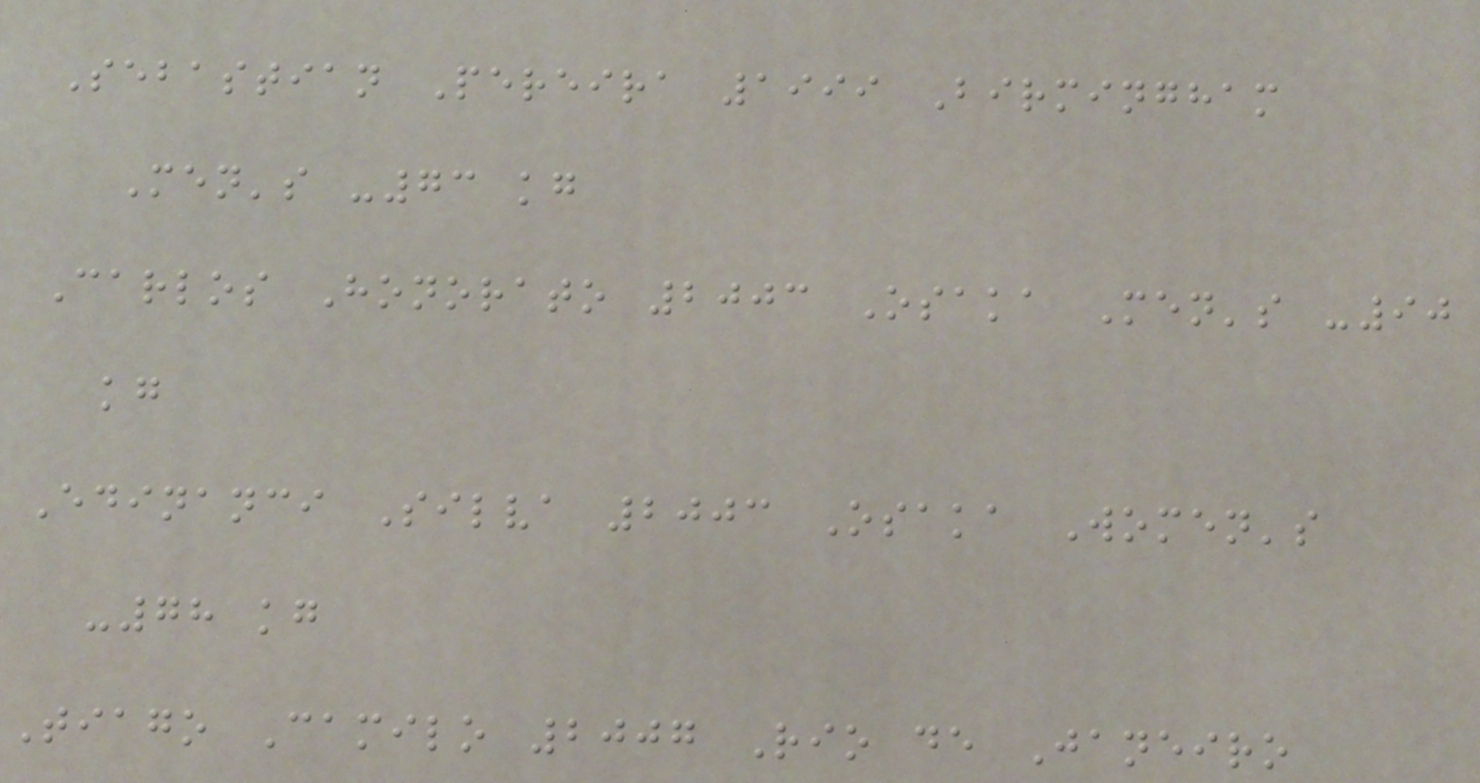Sebastian Pereira 1999 Birmingham
Men's -73 kg
Carlos Honorato 2003 Osaka Men's -90
kg
Edinanci Silva 2003 Osaka Women's
-78 kg
Tiago Camilo 2007 Rio de Janeiro
